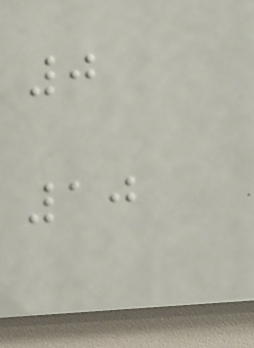0
10
